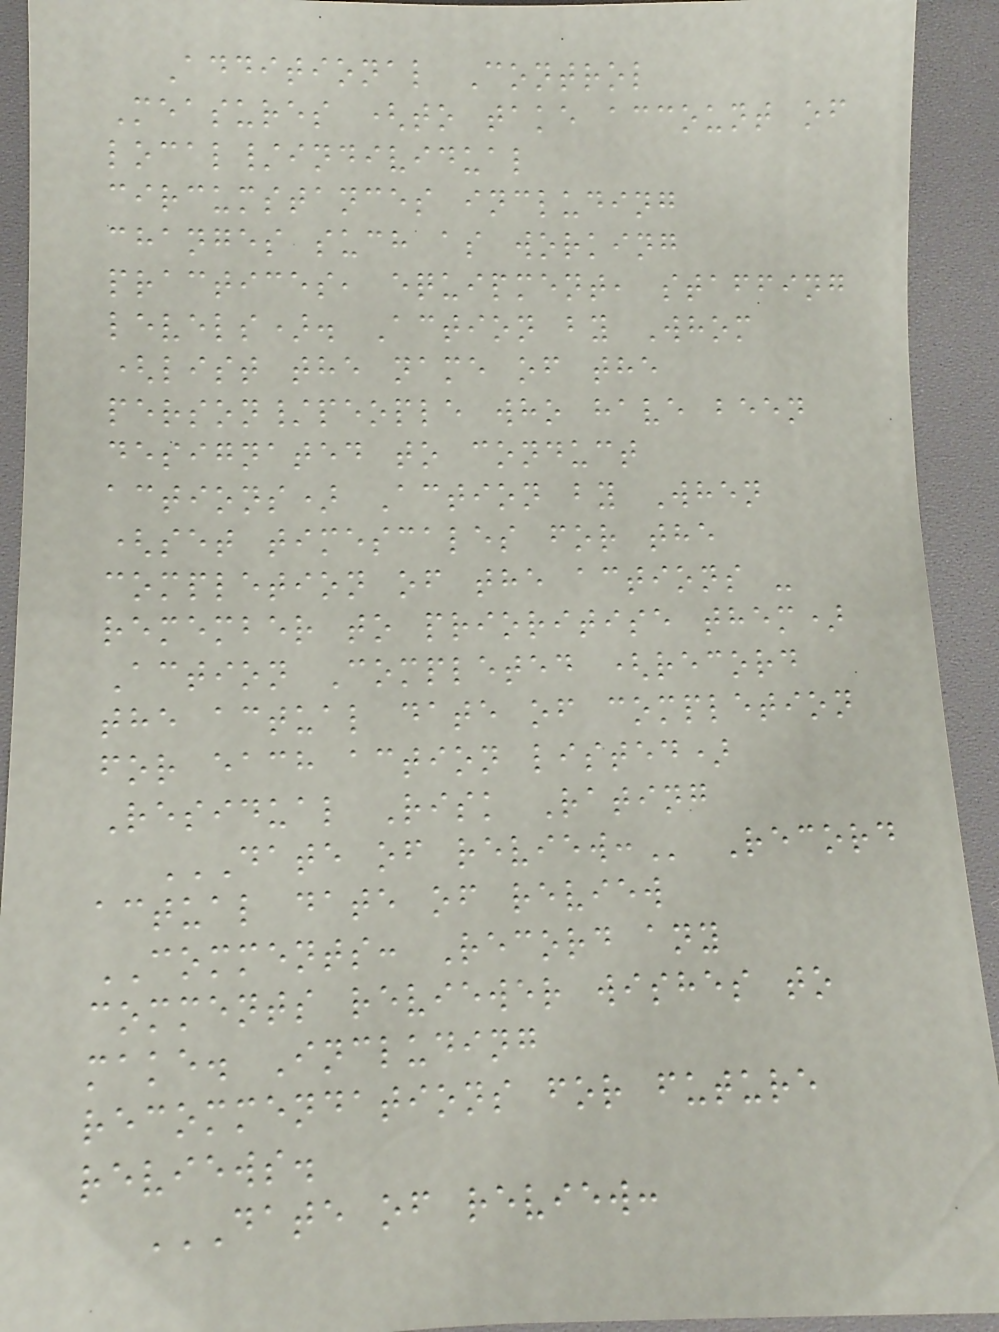Additional Control
Measures (to take account of
local/individual
circumstances including
changes such as working
practices, equipment, staffing
levels). Action by Whom
(list the name of the
person/people who have been
designated to conduct
actions) Action by When
(set timescales for the
completion of the actions -
remember to prioritise them)
Action Completed (record
the actual date of completion
for each action listed)
Residual Risk Rating
DATE OF REVIEW: Record
actual date of review
COMMENTS: Record any
comments reviewer wishes to
make. Including
recommendations for future
reviews.
DATE OF REVIEW:
